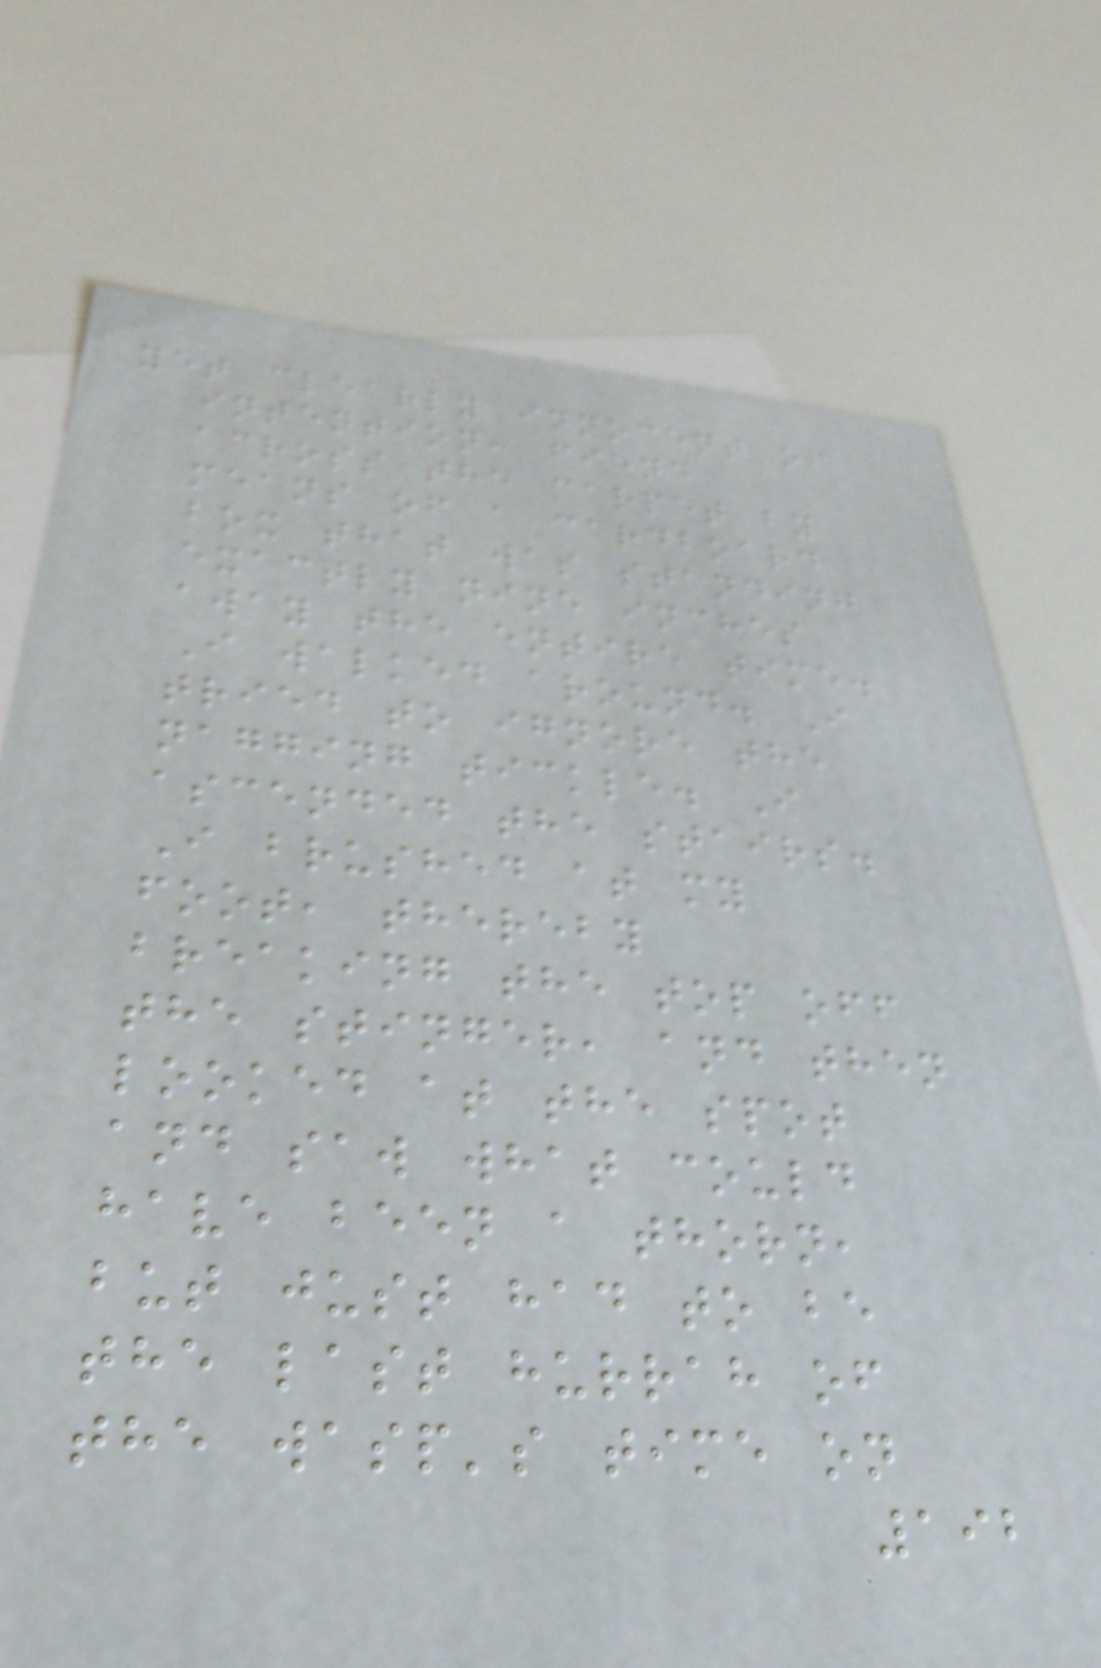yet clearly innocent of
intention, fiend
across the carpet by
means of a cardboard
box that was standing
exactly nine inches
away the entire time.
I walked around. I
tried to ignore the
nagging tickle. I
ascended the stairs.
I brushed at my
foot, thereby
breaking the top off
the stinger, and then
looked at the spot
and saw what could
have been a thorn,
but just had to be
the last hurrah of
the wasp's time on
192
